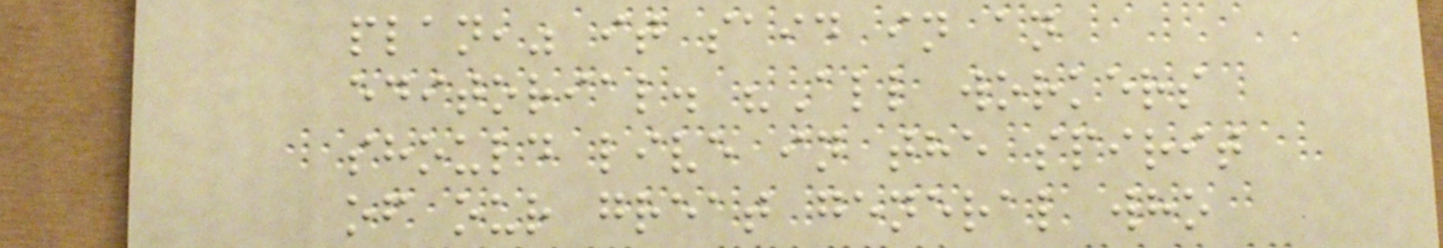plan," it said in an
editorial. "All workers
should live in the spirit
of our great general who
